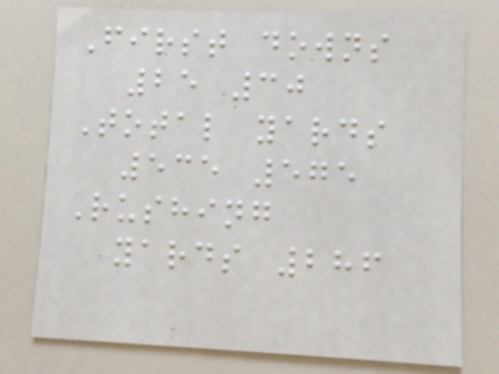First downs
25 30
Total yards
535 575
Rushing
yards 286
